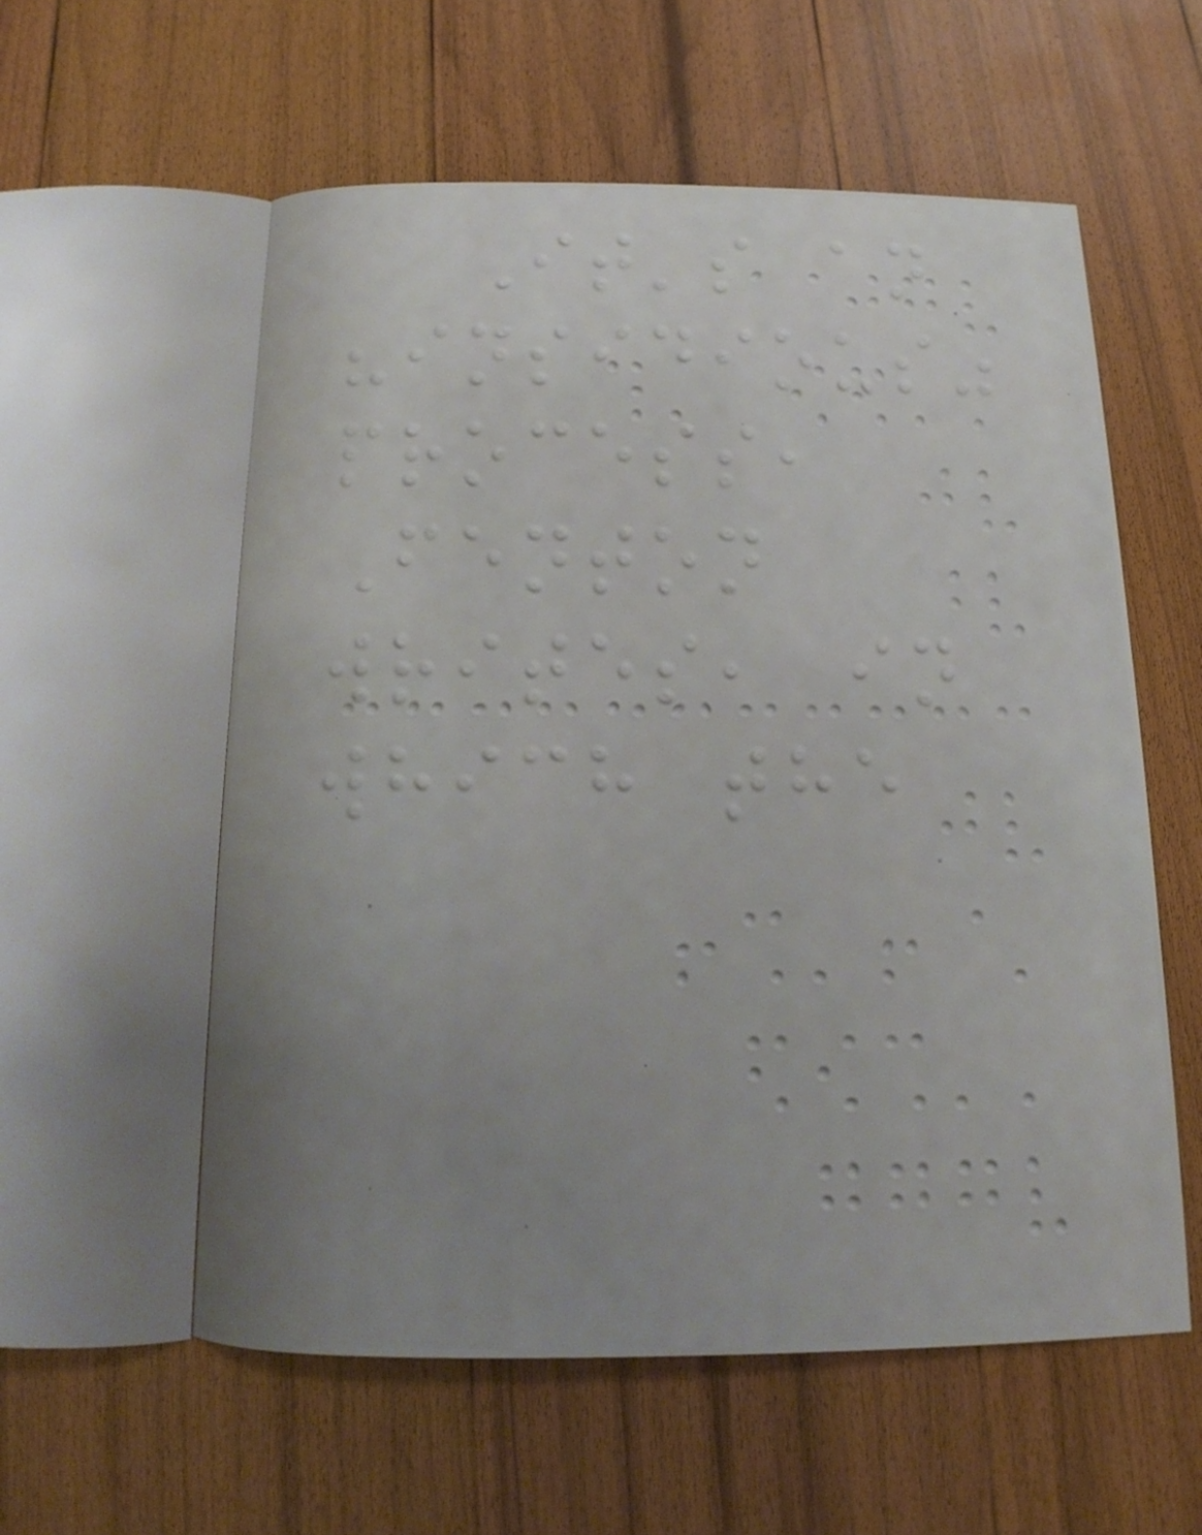It's an
"insidious"
process,
Fenton
writes, in
which the
